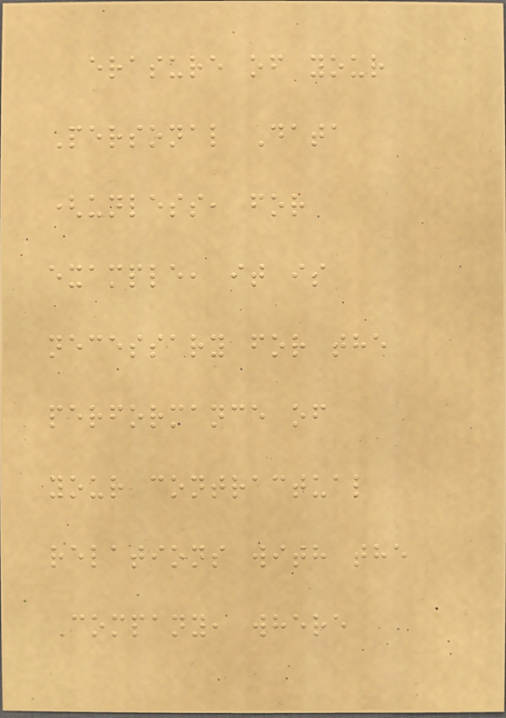erasure of your
Personal Data
(unless, for
example, it is
necessary for the
performance of
your contractual
relations with the
Company, where
